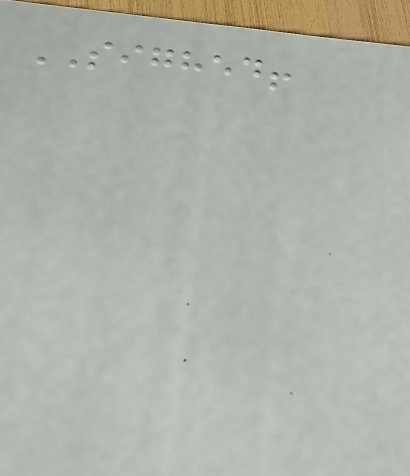SIGHED!
